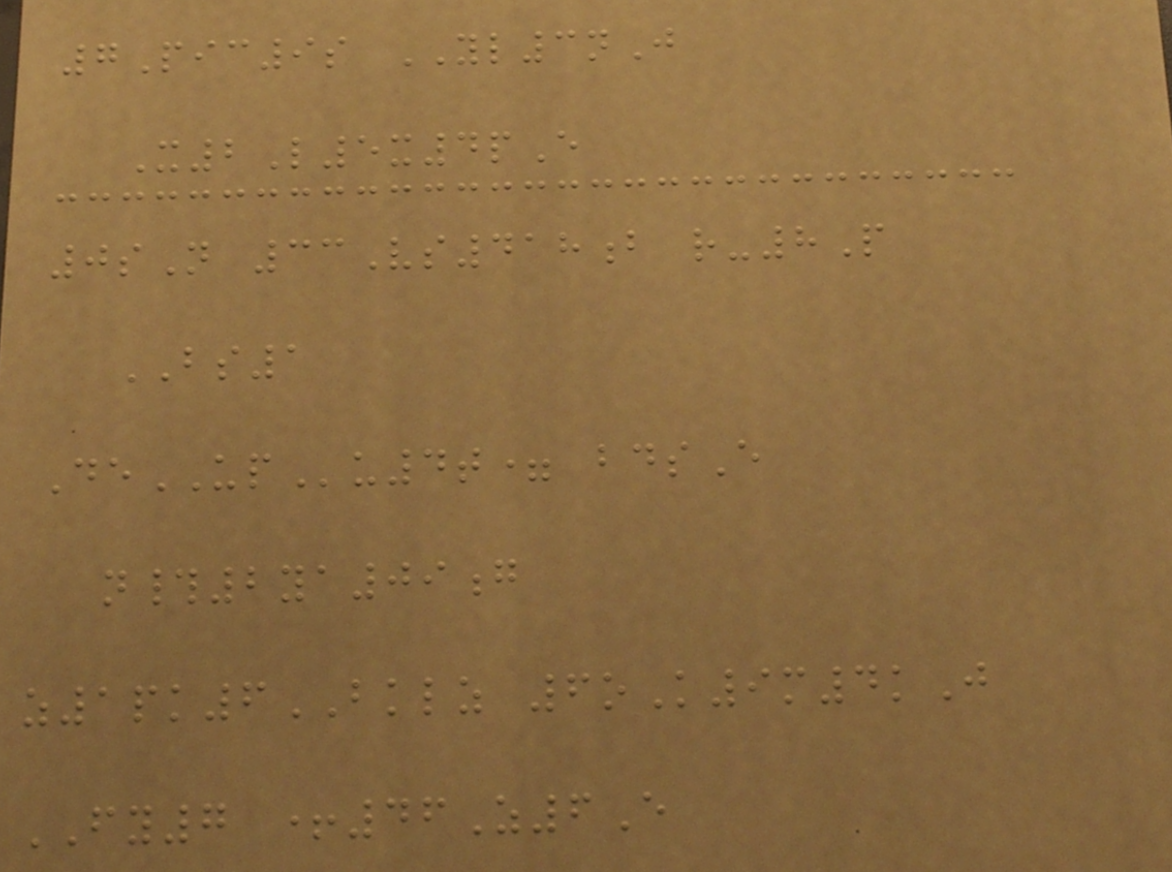7Pic9s YL3nJ
X2L5x4pE
0sN 33Vs418b r-8P
BS1
DeUPu4t= bdsE
n#2ya09g
z1pk6BKLZ 6oK9m4kJ
FY7 +46Z6E
